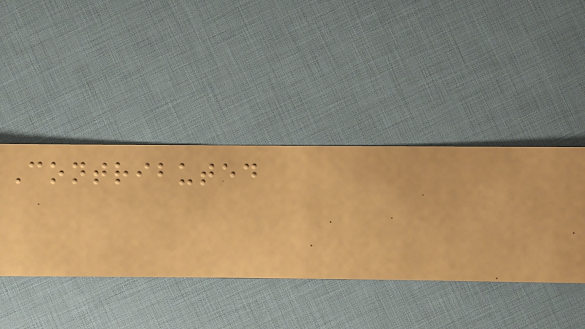Contributed
